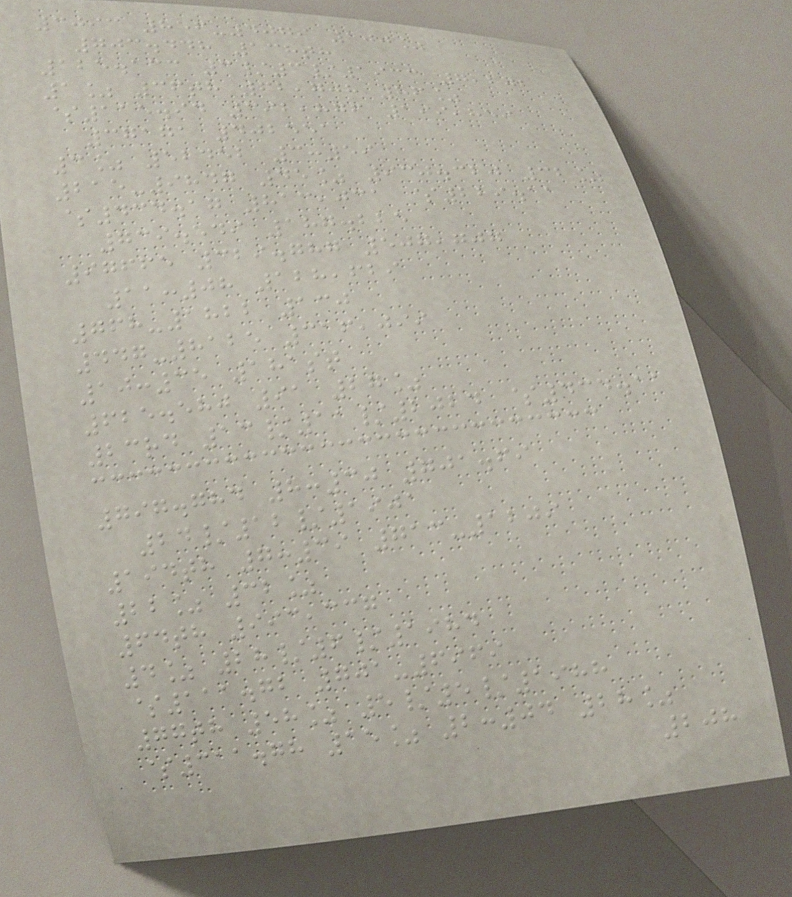3093 856-4079 100%
703.448 138th
125.133 3/3/1933 7,202
1% 36th 62,708 86%
$115.94 392,876 199,859
37171 402551
3% 52452 3:59
215-9847 45% 930.320 32%
$434.17 813,031 $229.11
739.549 187.225
97665 329.787 507,707
11:08 128,629
768-1822 130
447-8125 316,099
10:35 181st
625.580 91 27%
23rd 13/11/2024 $434.11
797.784 8:30 701.69
24/12/1901
194th 7:39 713-1209
22% 32%
64th 993,337
4% 28/6/1984
$111.72 701-6969
77th 58% 5/5/1988
$311.78 15% 2:04 28%
208
